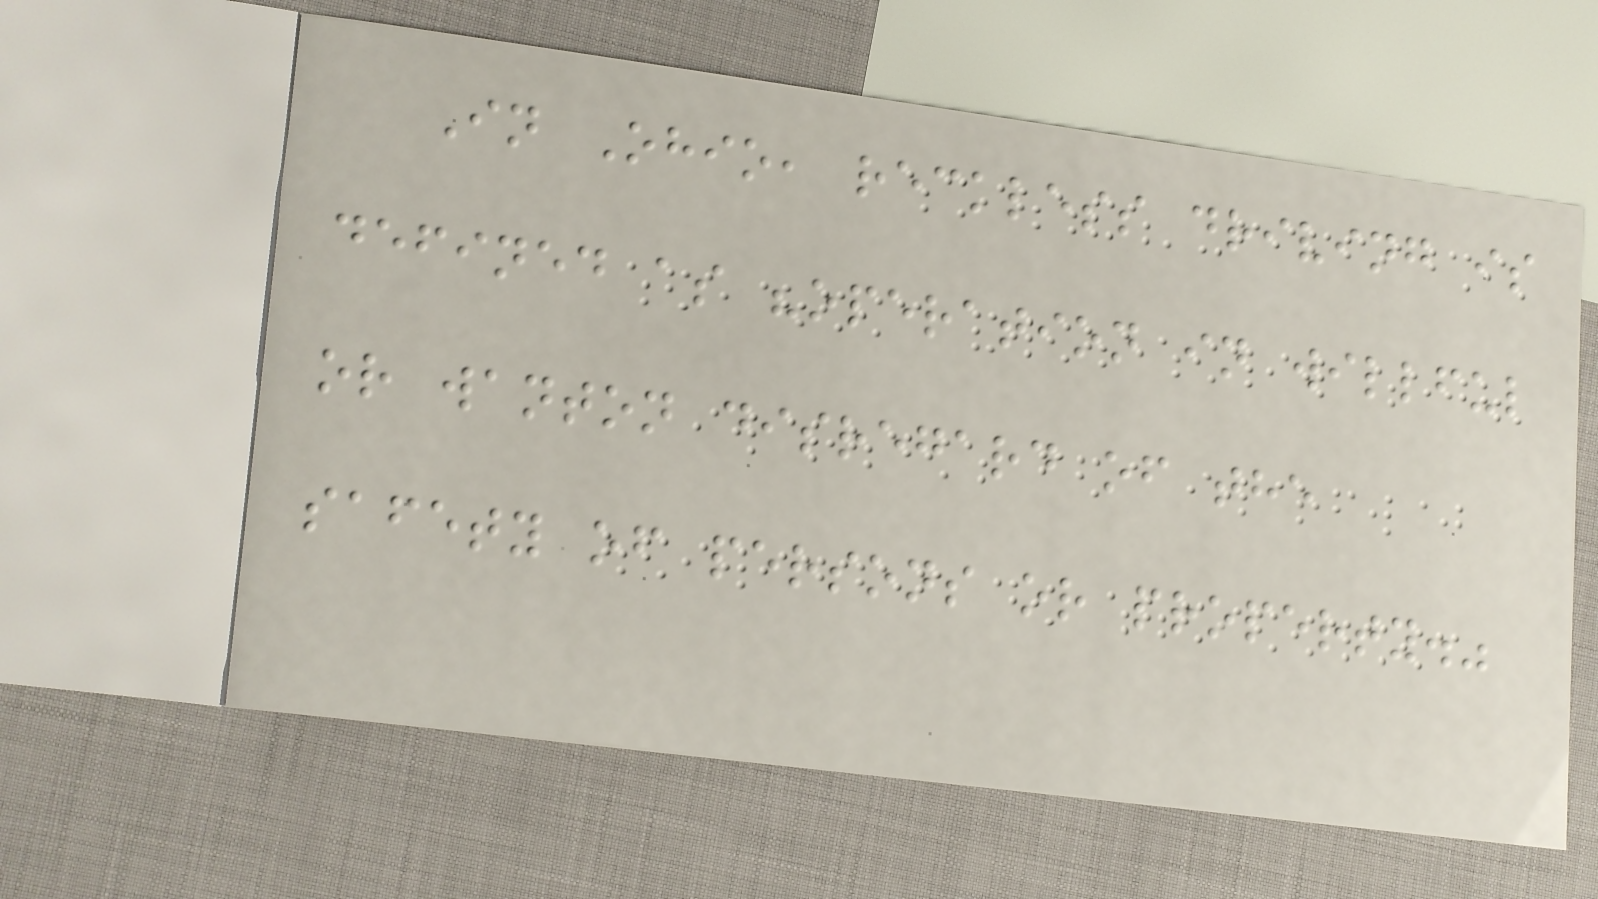In Ohio, reckless driving is
defined as "operation in willful
or wanton disregard of the
safety of persons or property."
